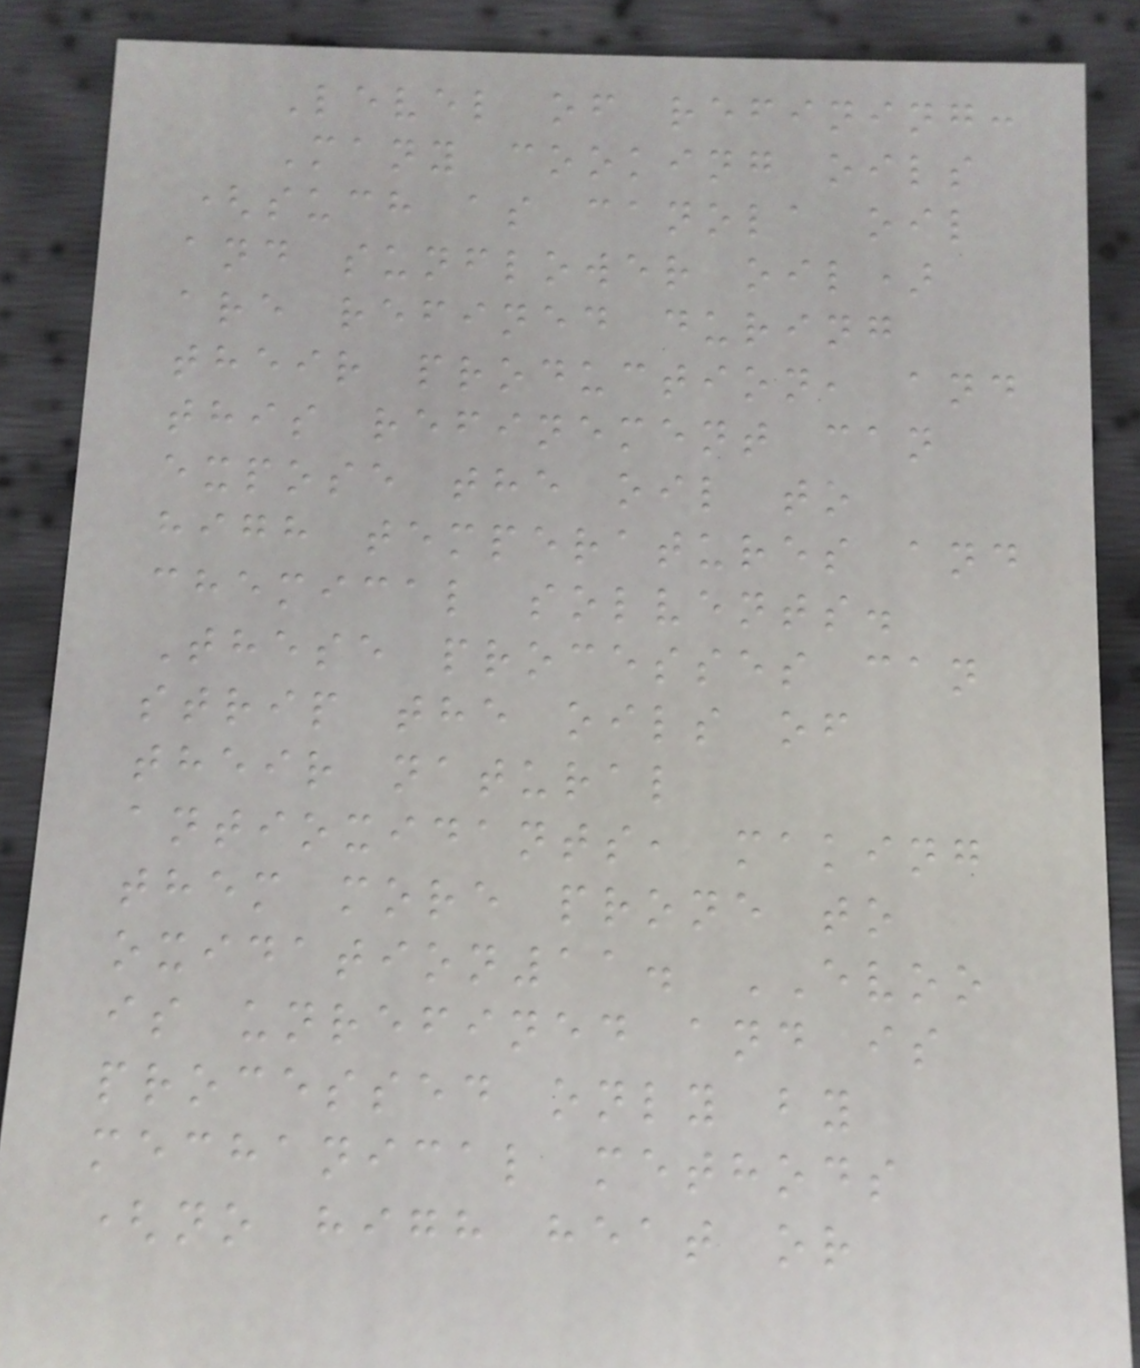Level of refining:
Many cooking oils
(such as canola oil
and sunflower oil)
are refined during
their production, and
this refinement can
expose the oil to
high temperatures and
chemical solvents.
These processes can
strip the oils of
their natural
antioxidants, making
them more prone to
oxidation11. EVOO
is unrefined and is
processed only by
mechanical methods
(no high heat or
